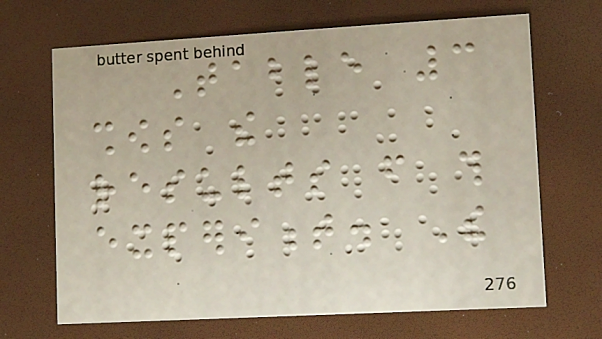Table 3
shows the
results from this
experiment. The
